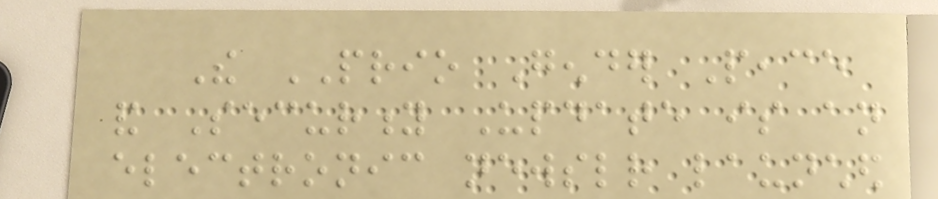The PRIO Gender Peace
and Security Update is an
electronic newsletter launched
